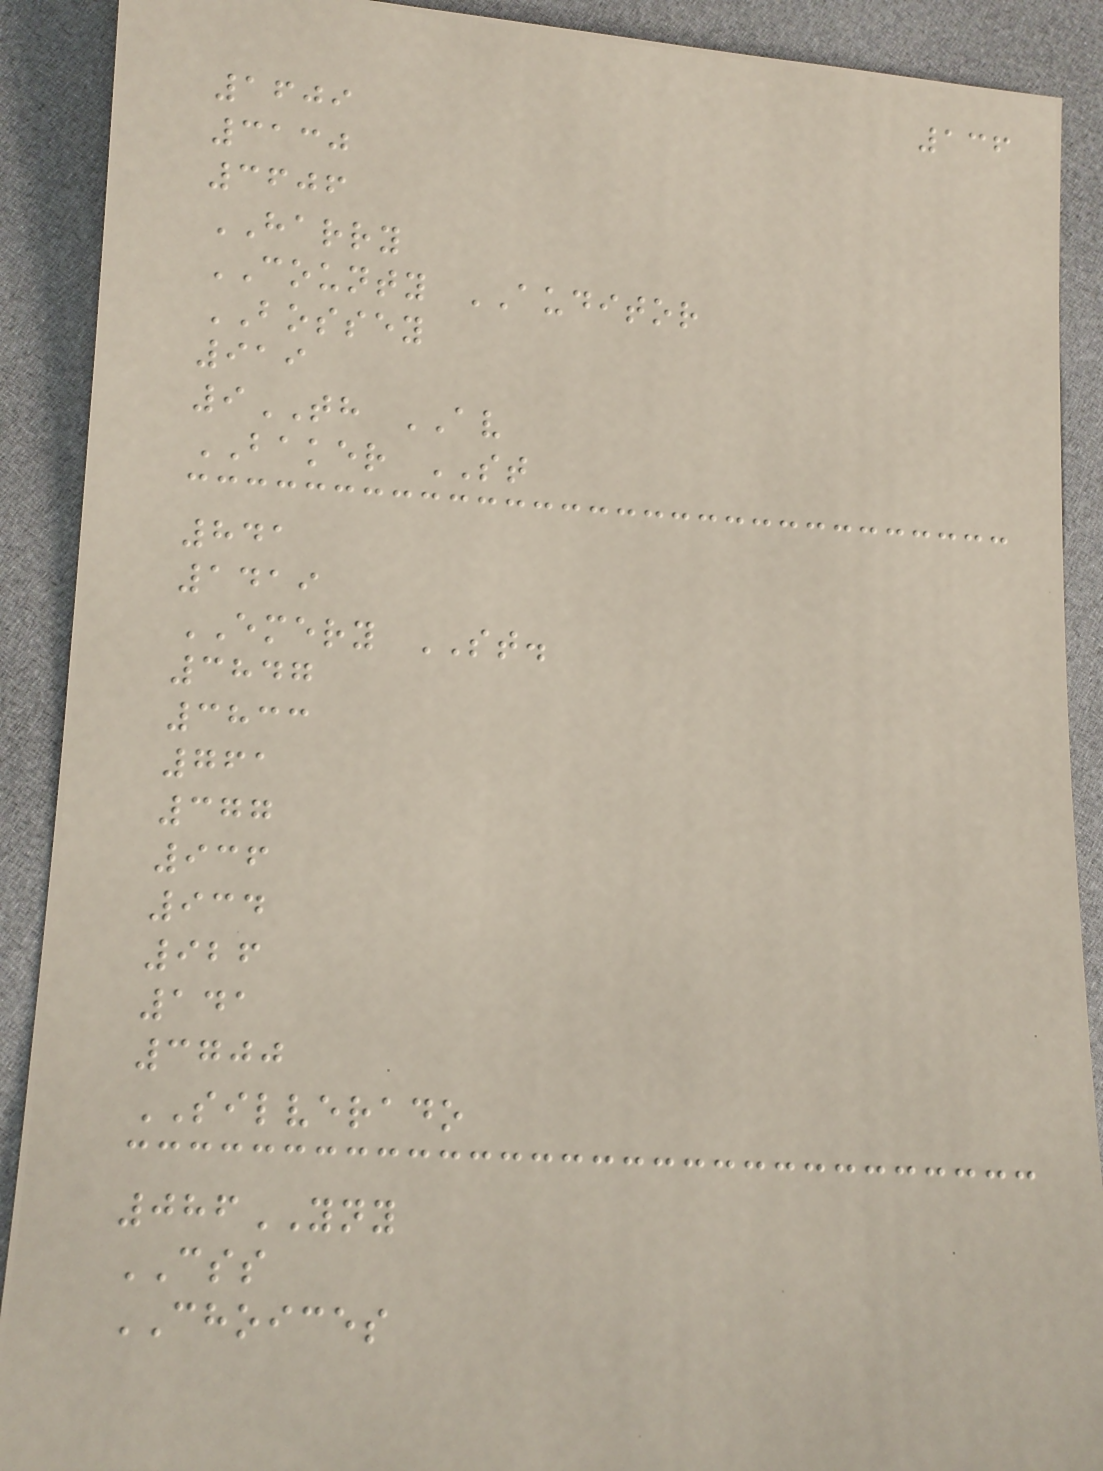136
1609
3130
3606
HARRY
COUNTY AUDITOR
BOSSEY
919
9TH AV
BAKER ST
841
1419
EMERY ST.
3847
3833
761
377
936
934
926
141
3700
SILVERADO
086YNY
CSS
CHOICES
